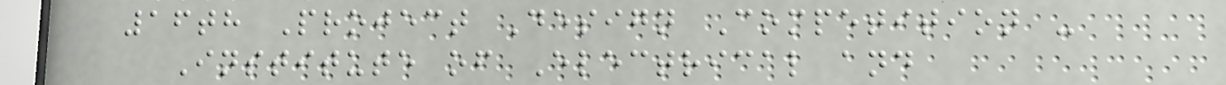16th Project Design Competition -
Institute of Electrical and
